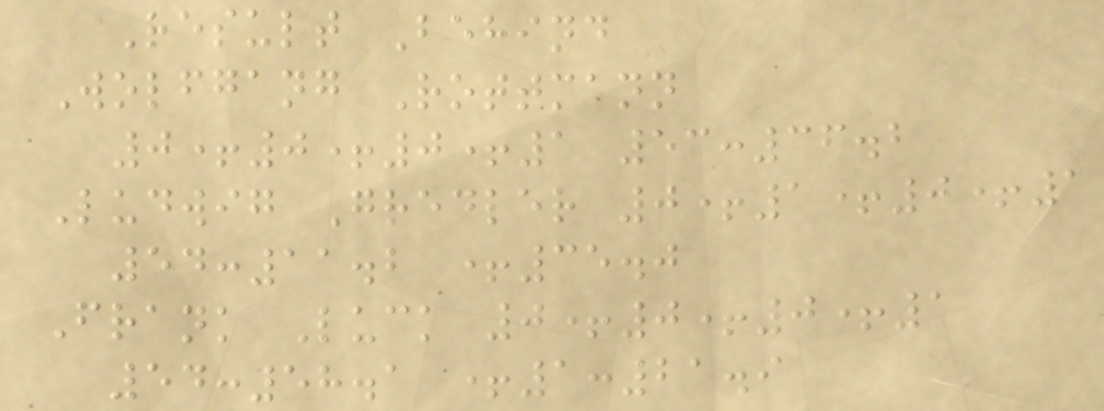Result Behind
Wolfgang Rottmann
0+0+0+1 53:36.2
Ludwig Gredler 0+1+0+1
54:11.2 +35.0
Frank Luck 0+0+0+1
54:58.1 +1:21.9
